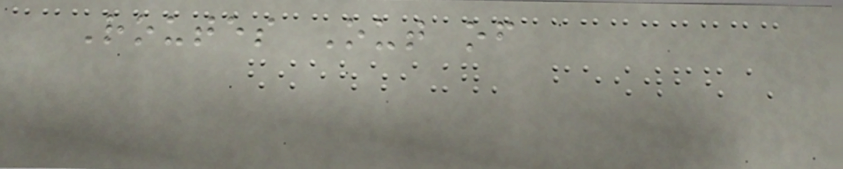Routes Out of
